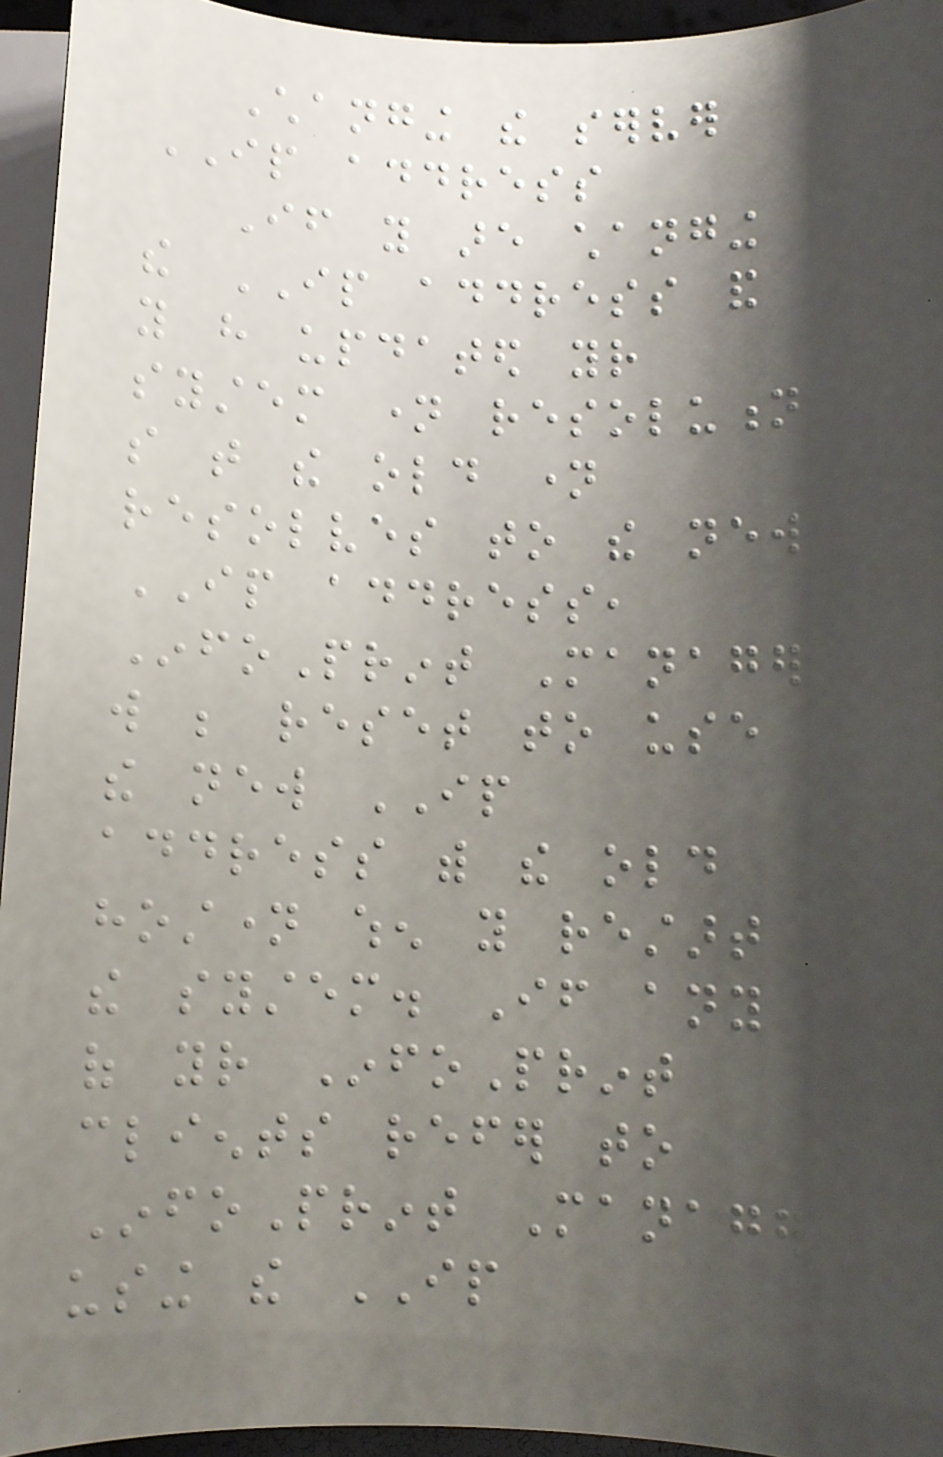Changing the server
IP address
If you are changing
the IP address and
you have updated your
system name resolution
so that the old name
resolves to the new
IP address,
InfoPrint Manager
will be reset to use
the new IP
address with the old
hostname when you restart
the system. If any
of your InfoPrint
clients refer to
InfoPrint Manager
using the IP
